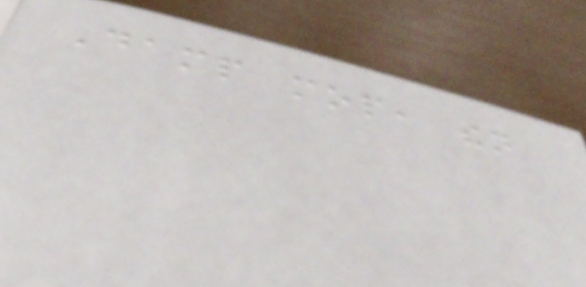Damp mop, then
